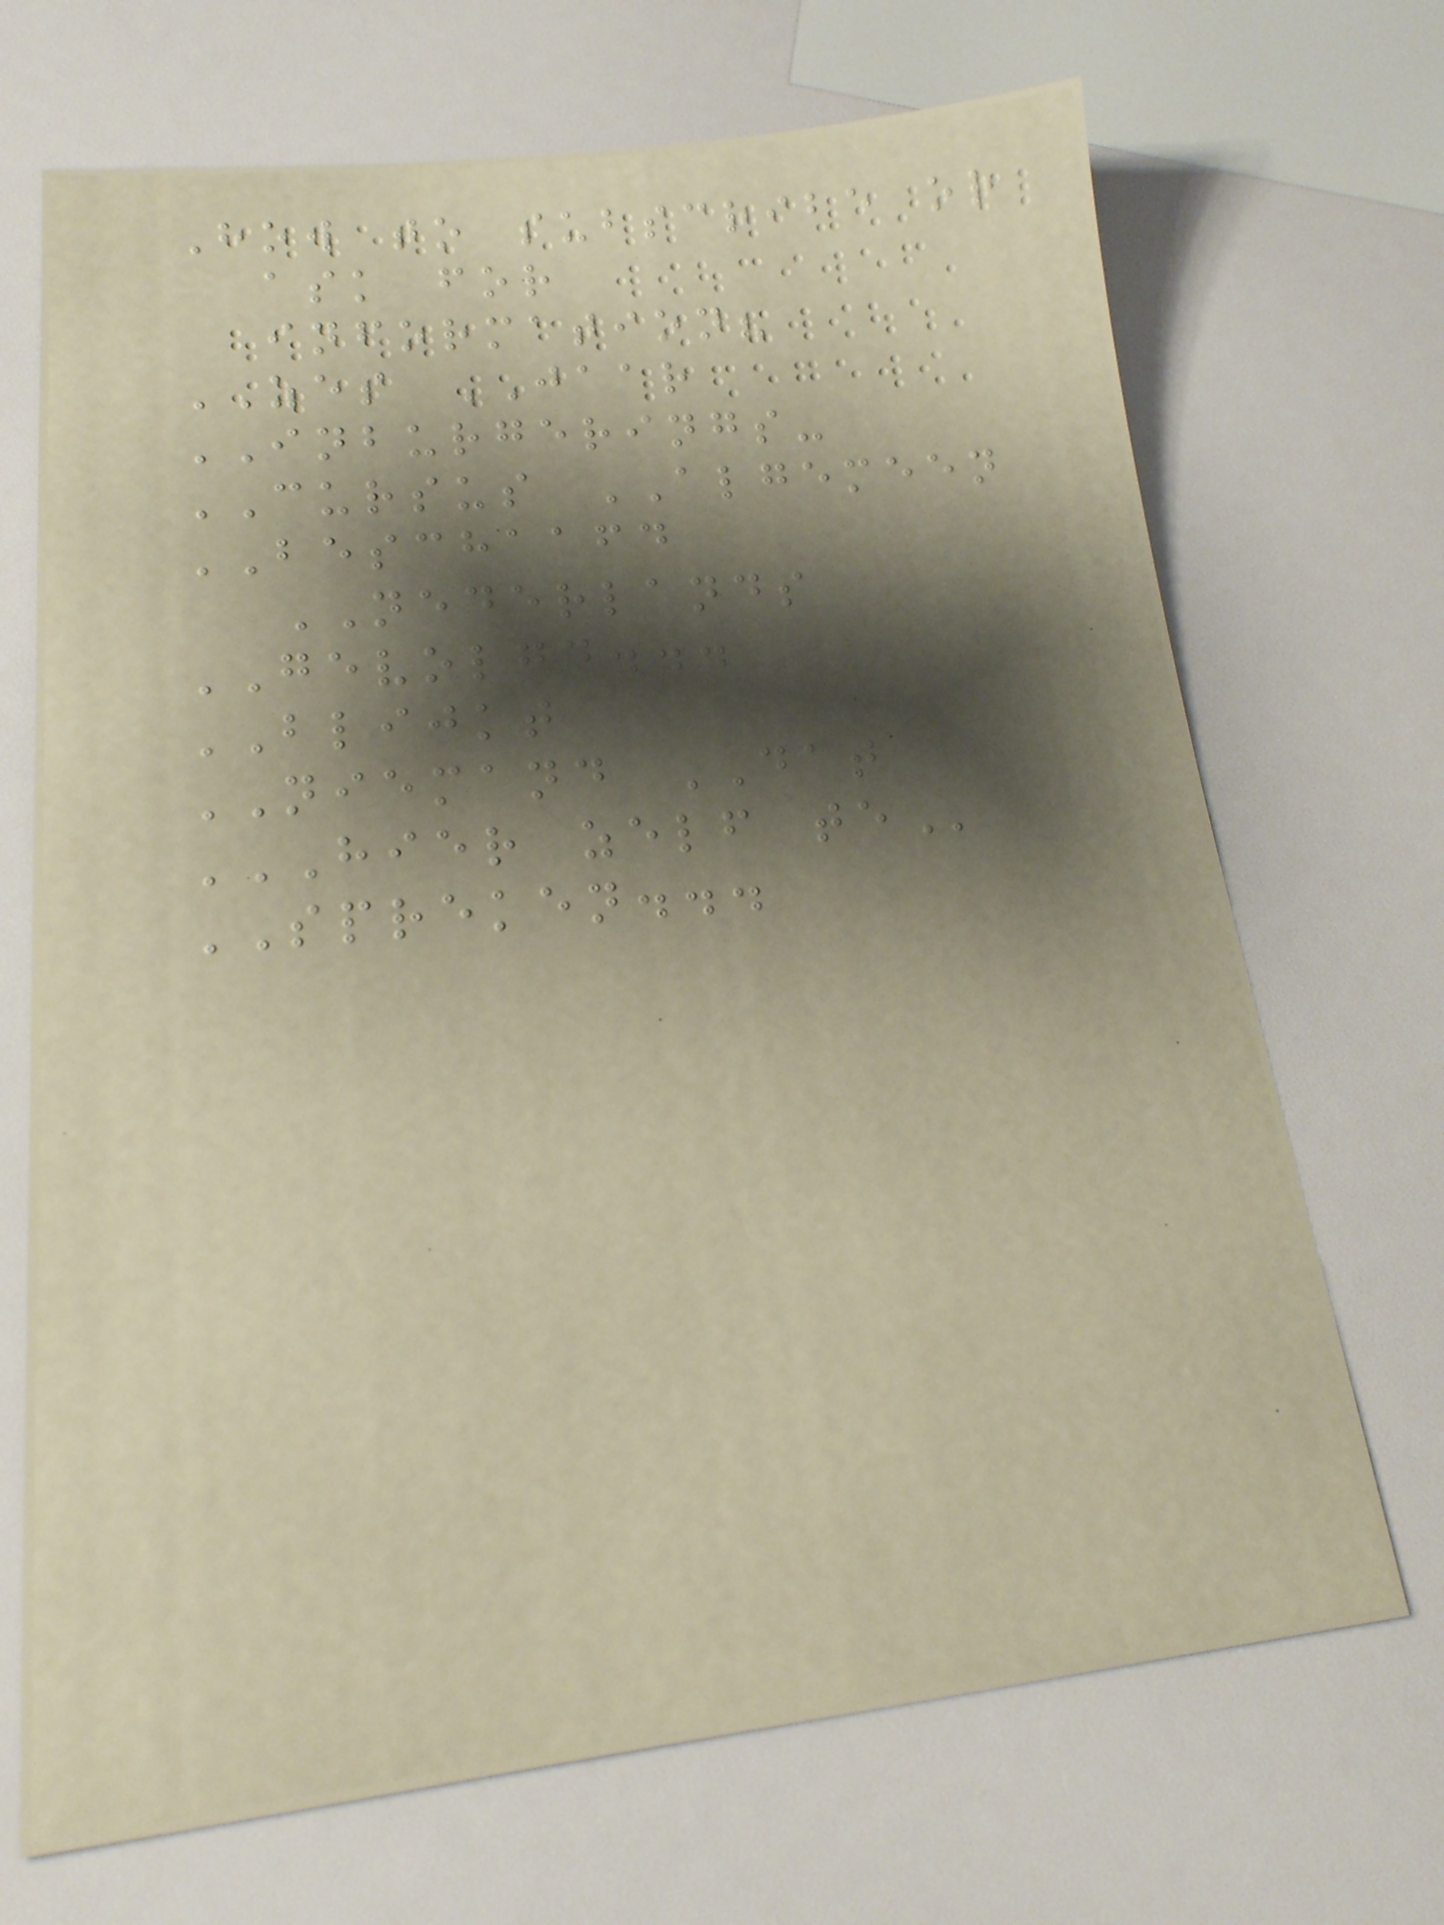How to subscribe or
ask for
information?
ZES JAAR
INBURGERINGS-
CURSUS ALGEMEEN
BESCHAAFD
NEDERLANDS
GEVOLGD...
BLIJKT
NIEMAND DAT
HIER ZELF TE
SPREKEN...
